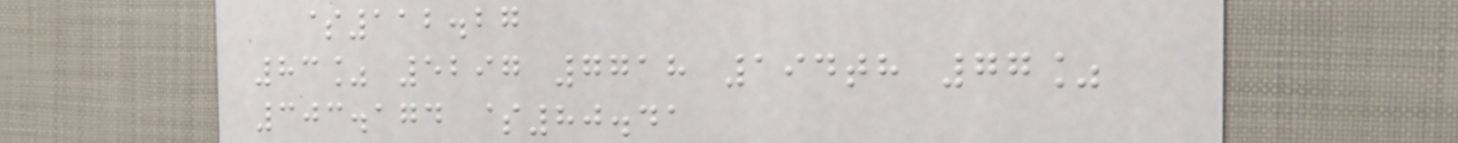$112.27
83% 5297 7718 194th 77%
303.174 $80.41
